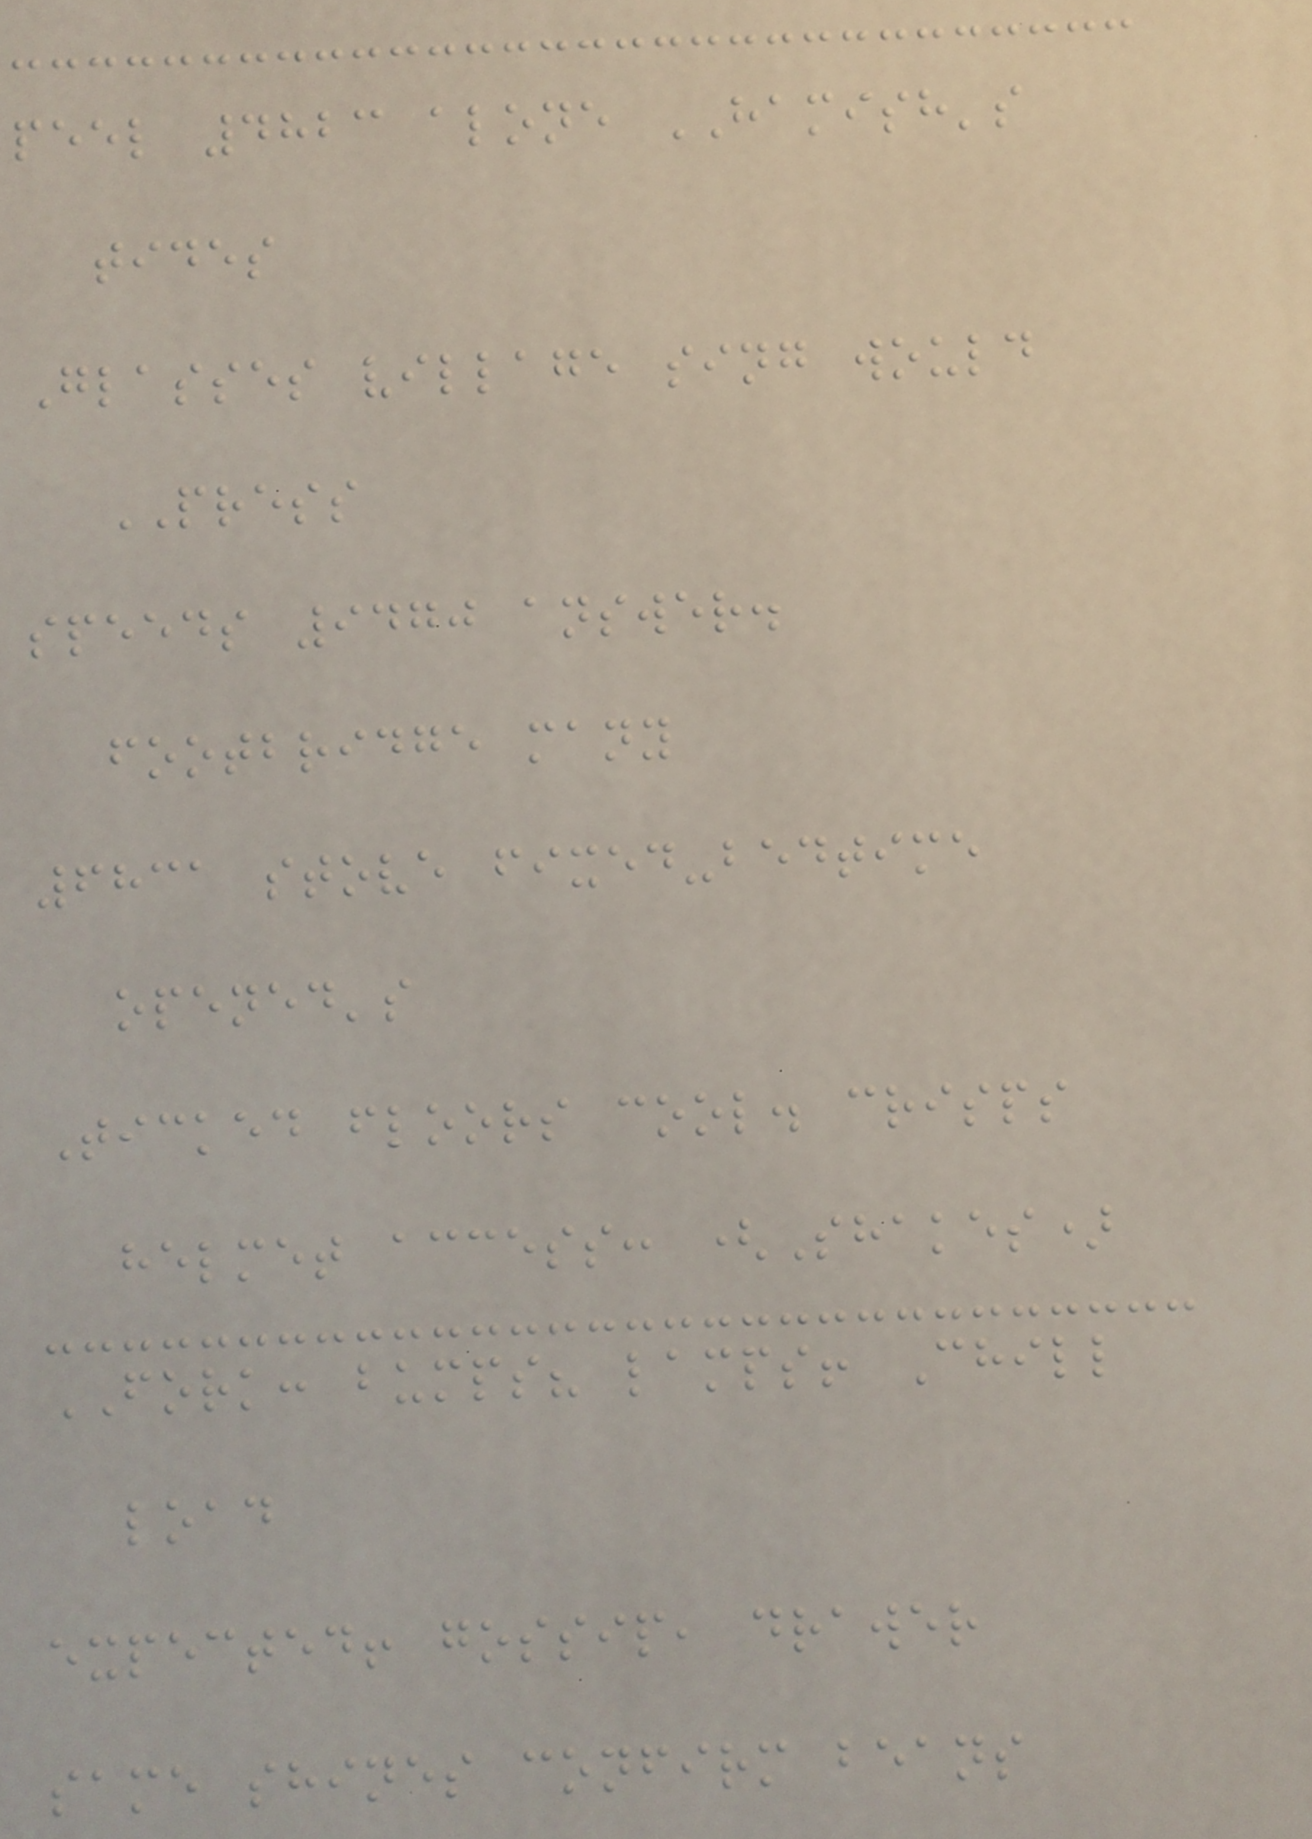peel 4823 alone HAMISH's
tides
Glasses village sing would
PRESS
speeds 9470 answer.
footbridge many
6831 stove fixed-bedtime
opened's
Ticked floors cool. crisps
helmet access: (Shakes)
FORK: bumps? lamps! Chill
load
expected! gossip, drawer
same shines confirm beans
